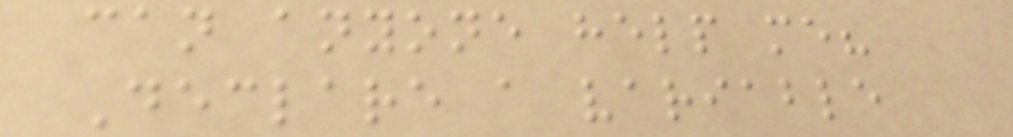can anyone help me?
Declare a variable
